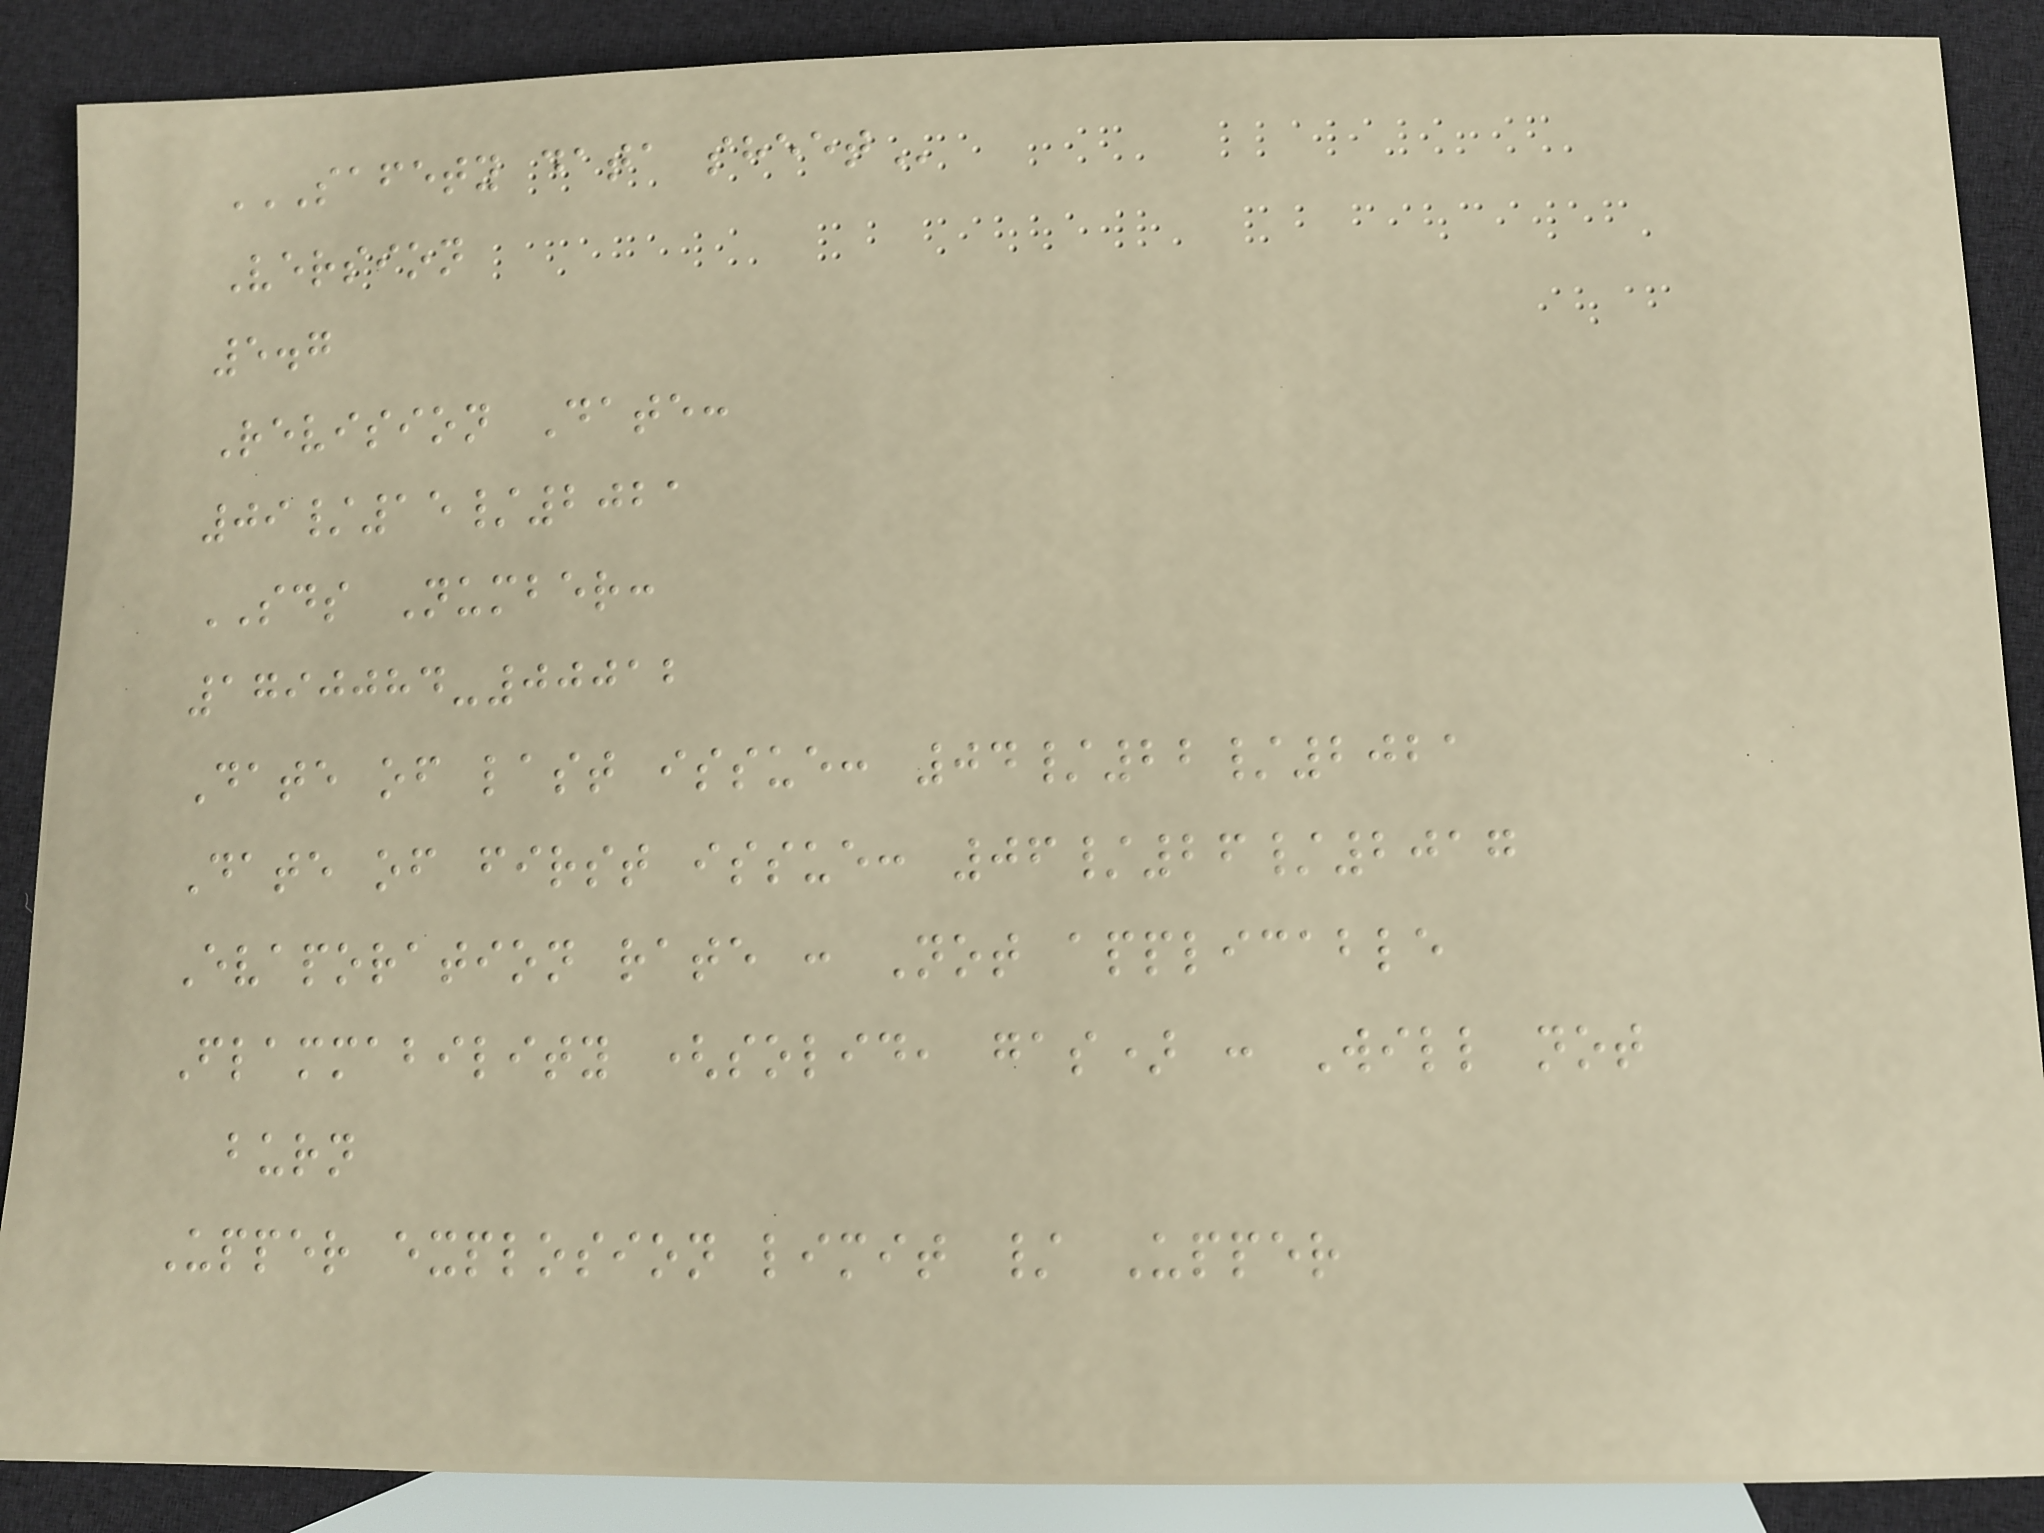SAFETY DATA SHEET
Version
5.7
Revision Date:
09/15/2021
SDS Number:
1790084-00012
Date of last issue: 04/22/2021
Date of first issue: 06/26/2017
Evaporation rate : Not applicable
Flammability (solid, gas) : Will not
burn
Upper explosion limit / Upper
